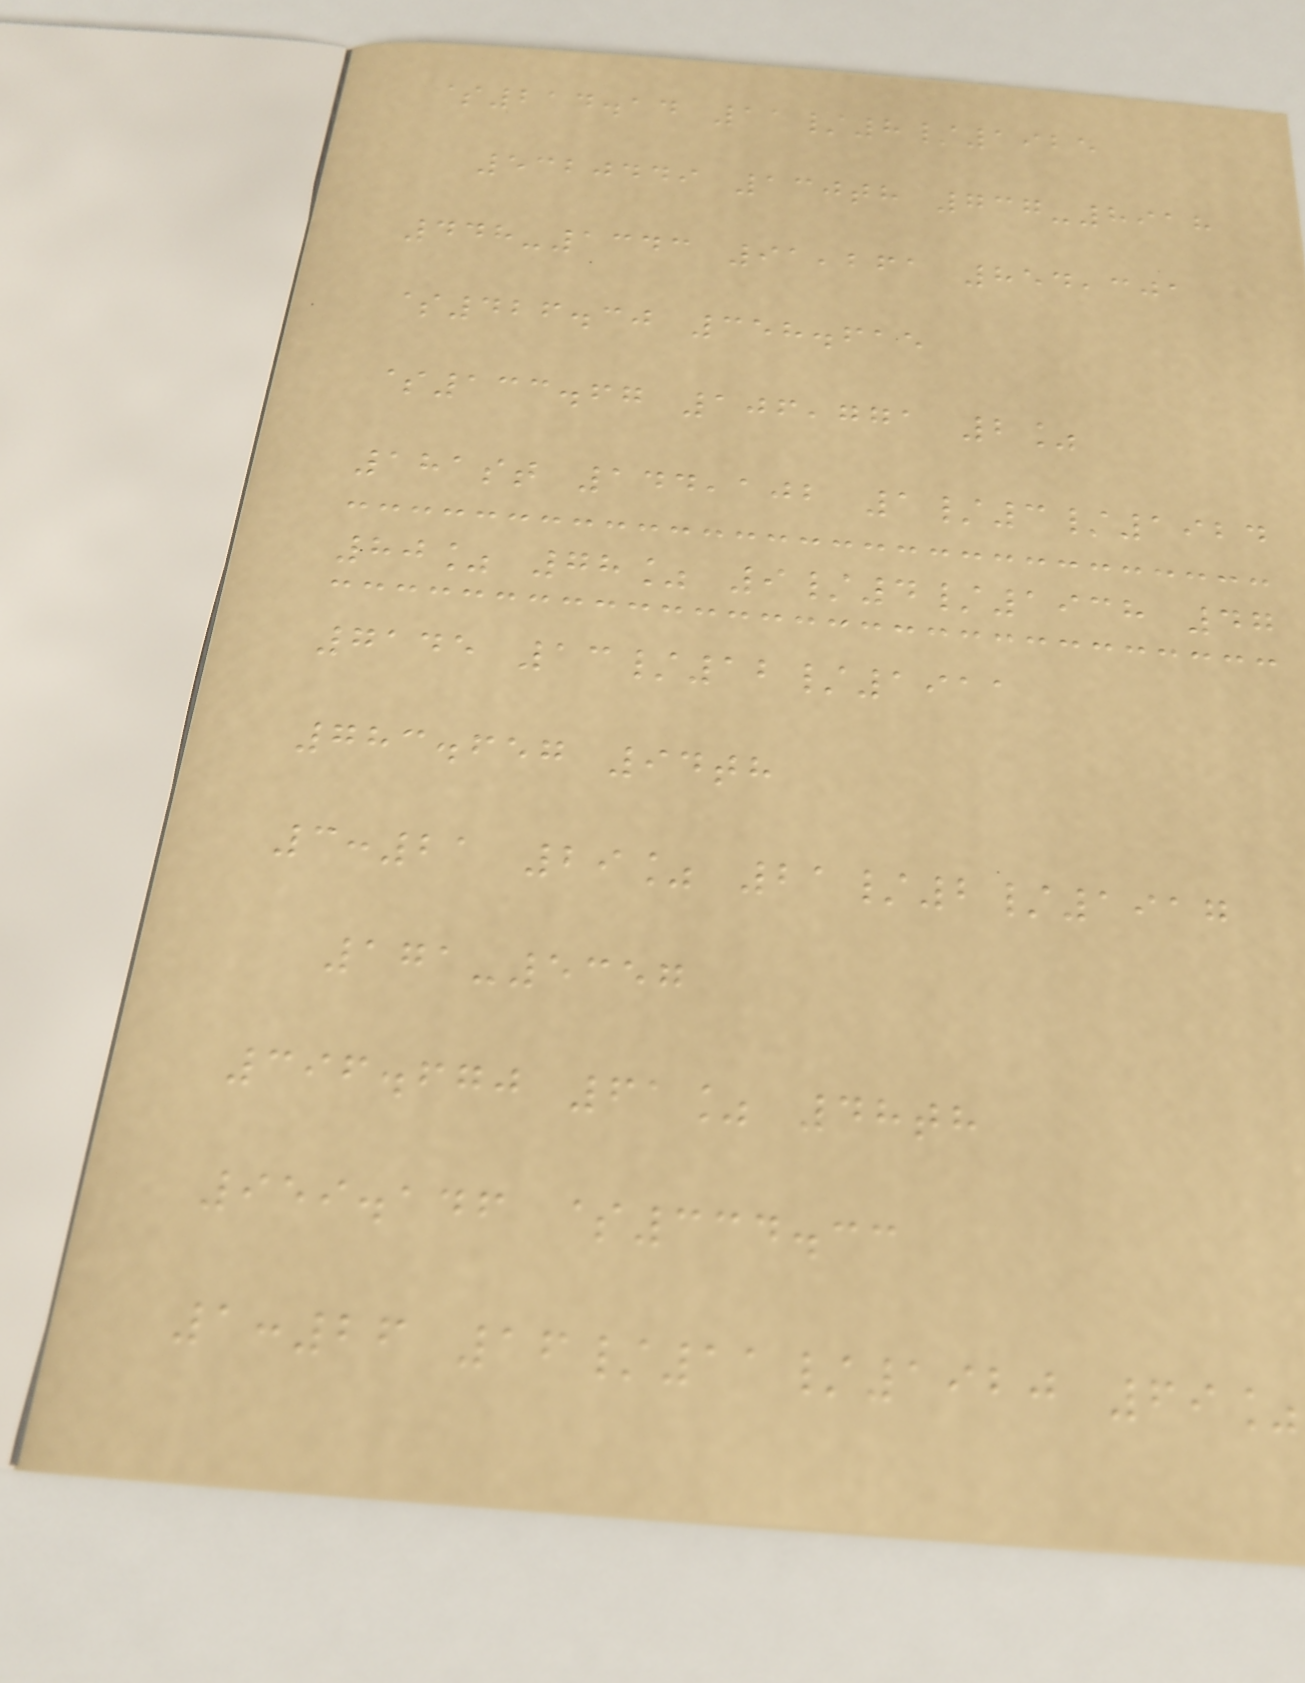$214.14 11/8/1925
5320449 130th 737-8918
448-1343 91,261 854,301
$426.30 358.615
$133.67 106,771 2%
181st 144,102 1/3/1924
80% 78% 9/4/1938 47
7145 13/12/1911
783.657 94th
3:21 29% 21/2/1917
171-5357
396.670 61% 48th
959.146 $334.33
1:26 16/11/1920 69%
